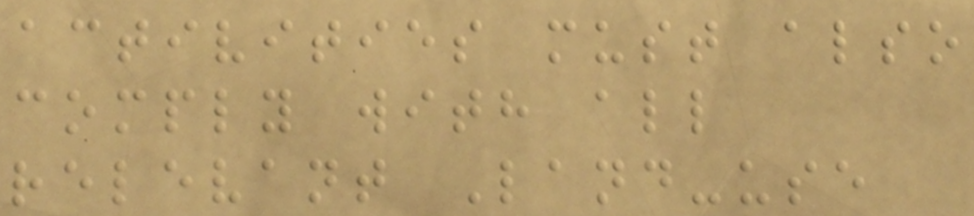activities must also
comply with all
relevant Land-use
